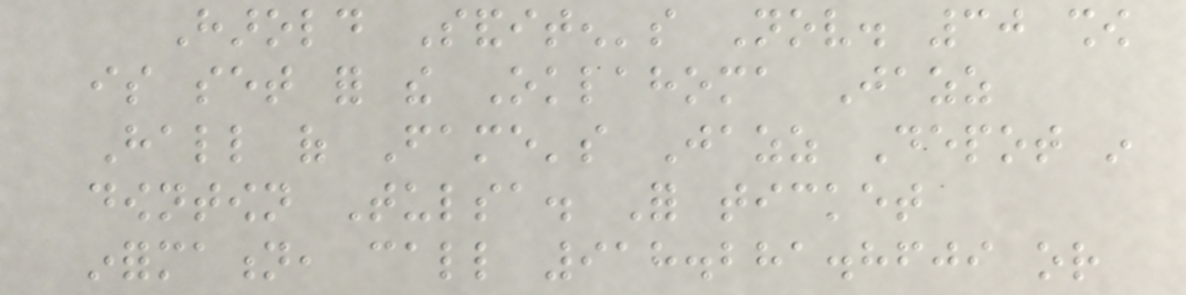Harold Sanditen's Nov. 30 show
is set for the Oklahoma Jazz
Hall of Fame's Jazz Depot in
downtown Tulsa. For ticket
information, call 918.281.8609 or
